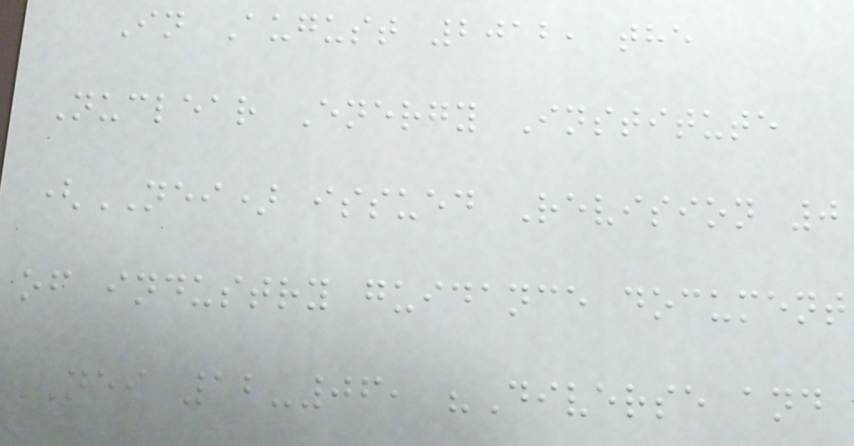In August 2012, the
Nuclear Energy Institute
(NEI) issued Revision 0
of industry guidance document
NEI 12-06, "Diverse and
